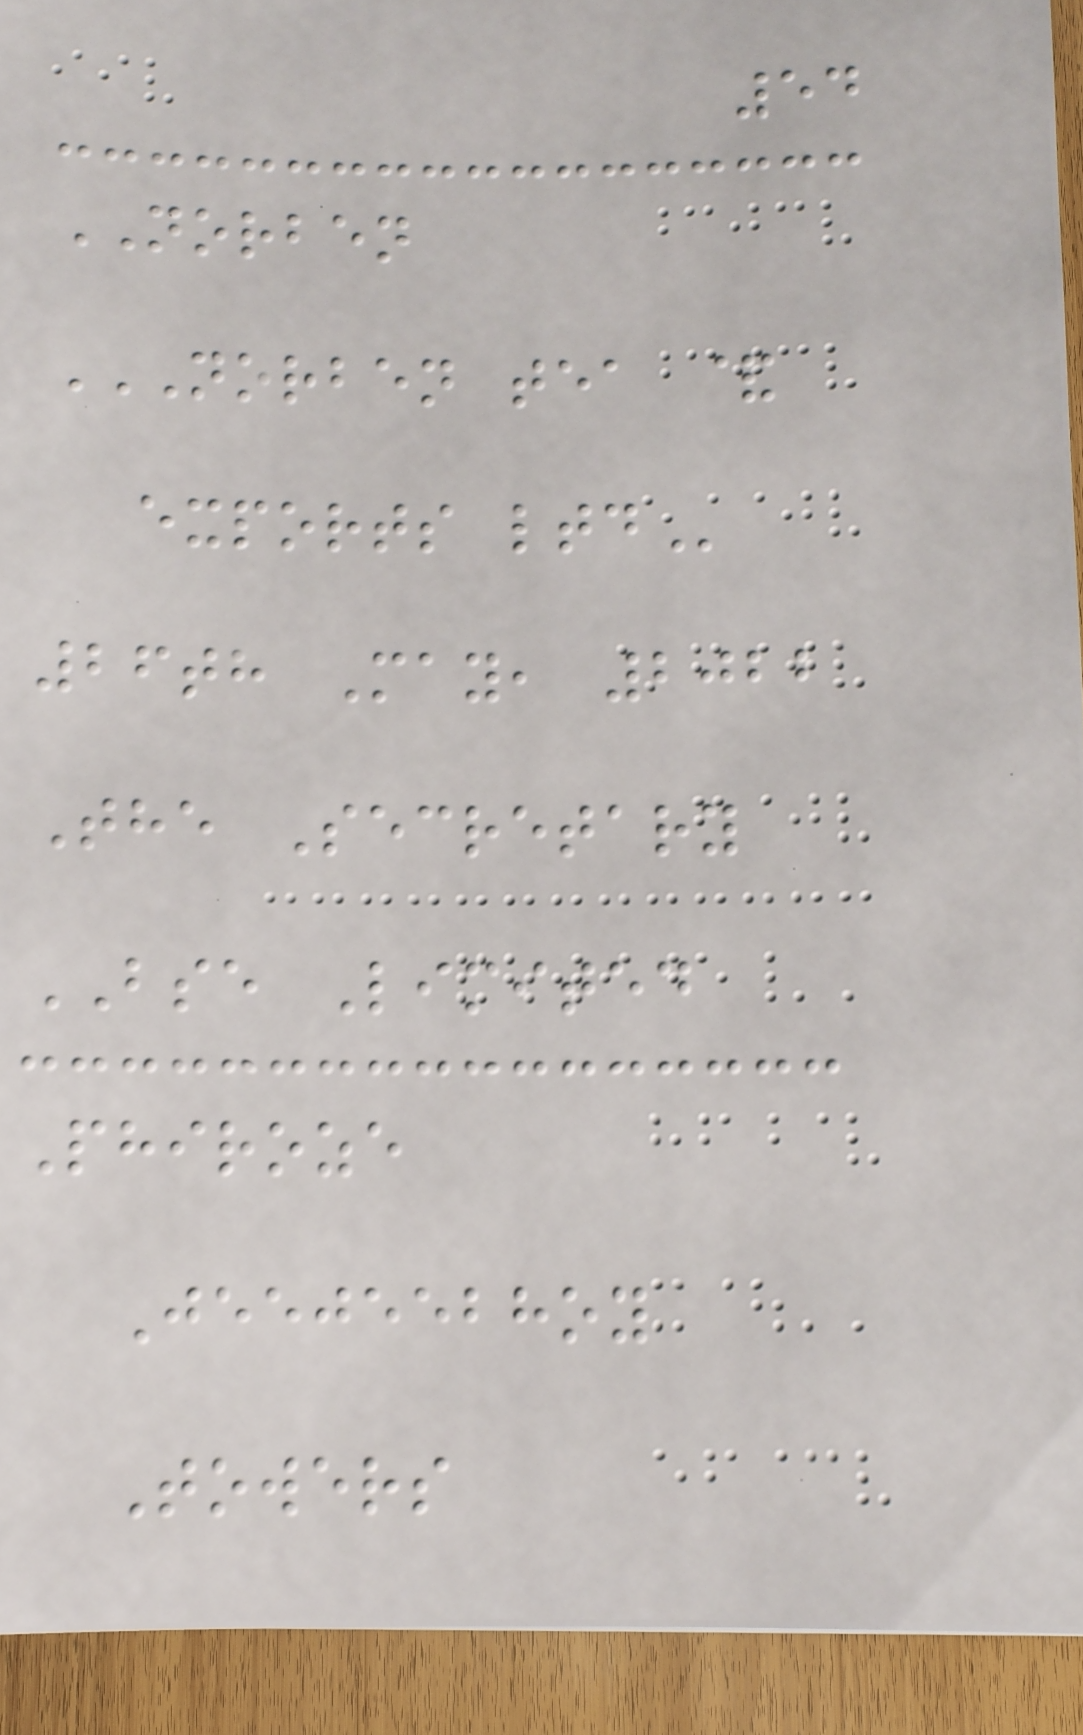54
NORBEN
NORBEN TEA &
EXPORTS LTD
26th May, 2022
The Secretary
BSE Limited
Phiroze
Jeejeebhoy
Towers
